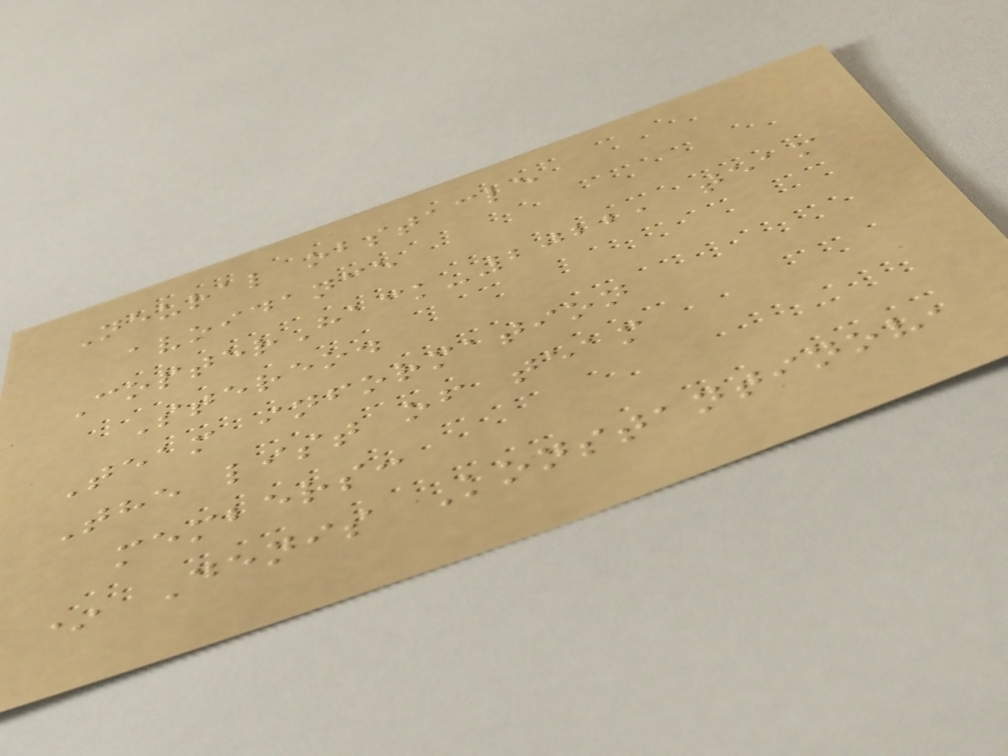Neural obstacle
avoidance
CopterHack-2022, team
Stereo.
Team information
The list of team
members:
* Denis Konstantinov,
